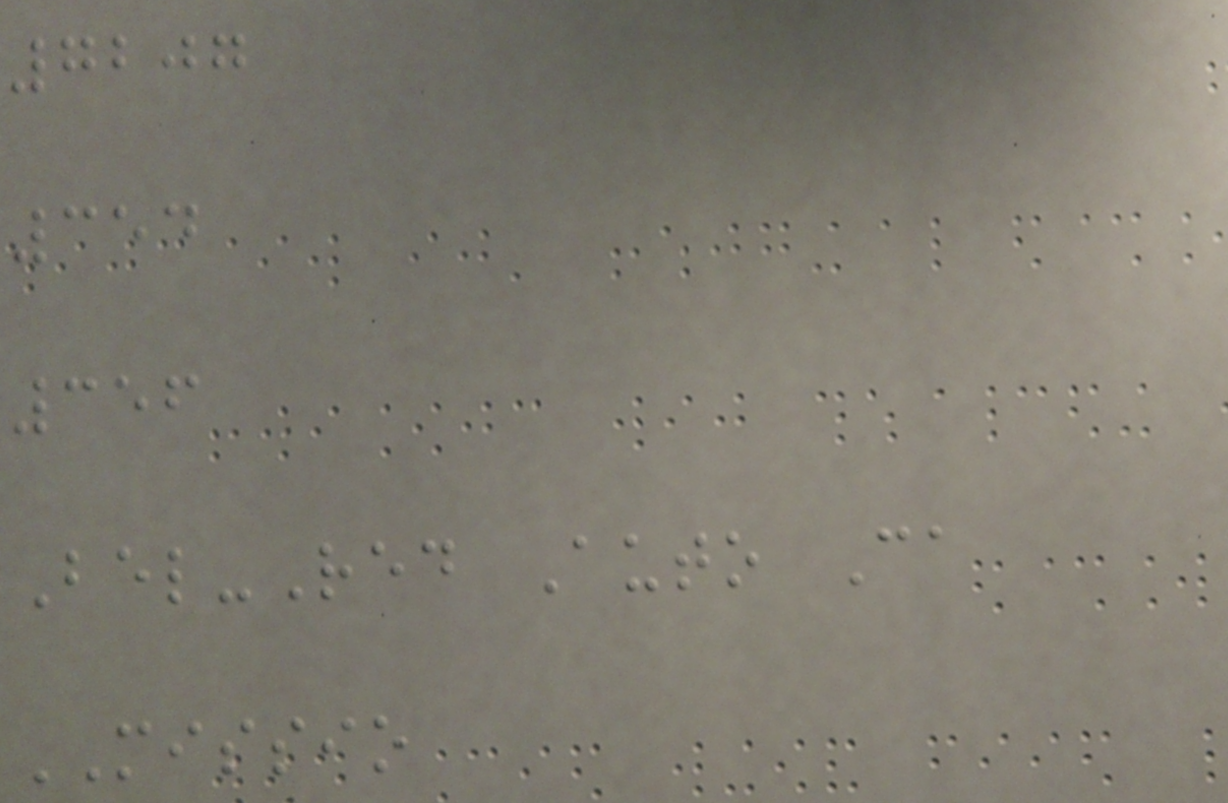7207
354
356
Bel-Red Auto Ca
MISSIO
